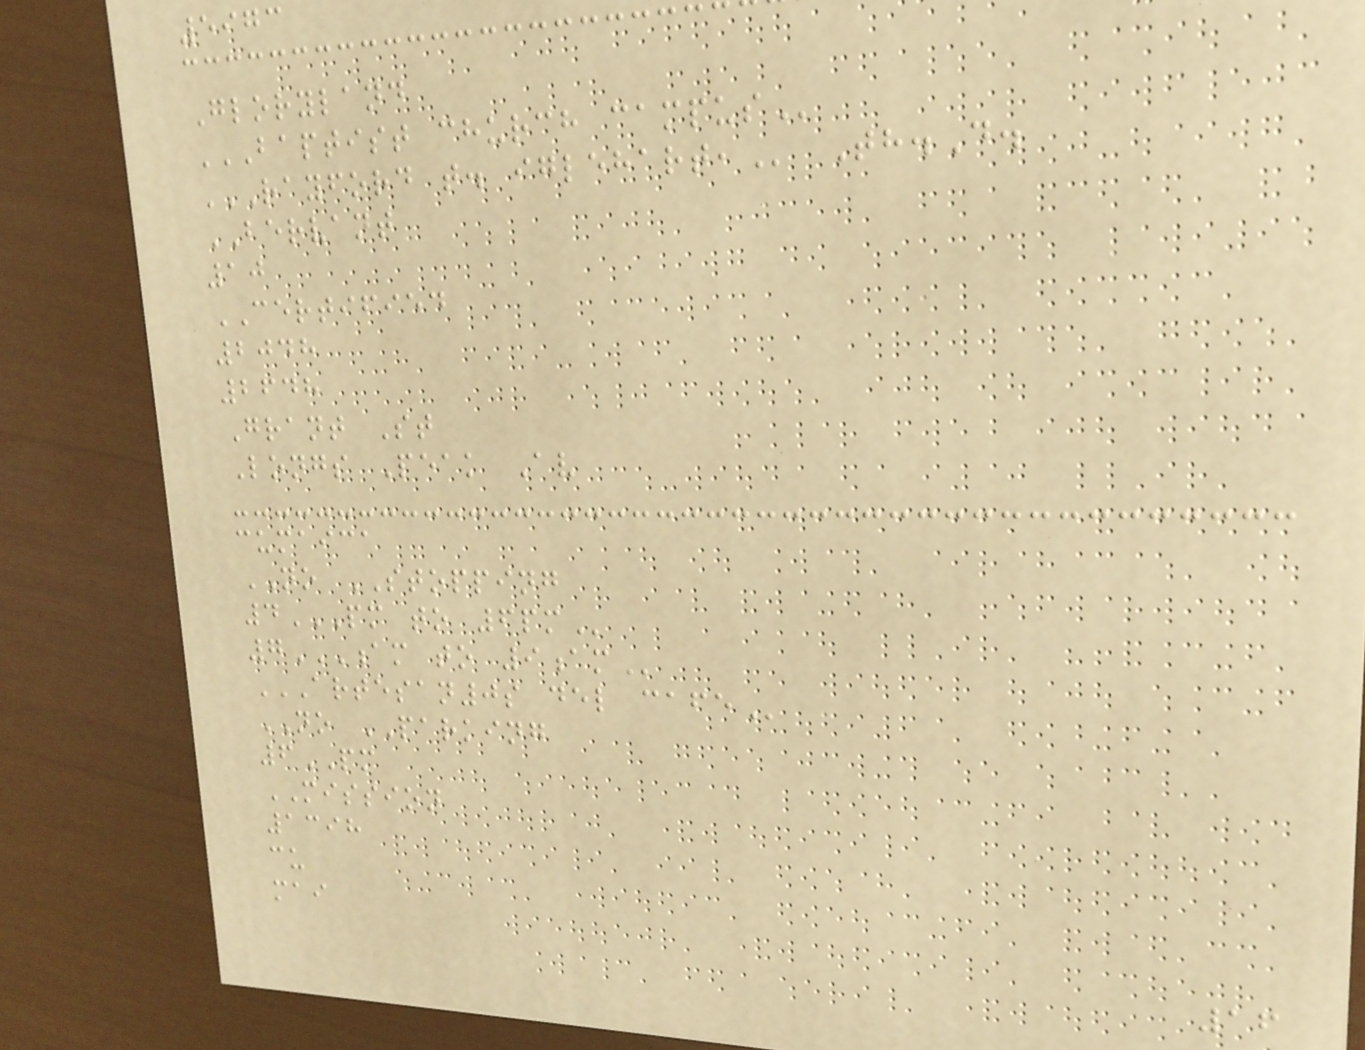5973
Gloryland
BAPTIST CHURCH CAMPUS
RAYFORD T. IGLEHART, Th.D.
BERVANT
10
CERTIFIED
2048
2648
Grant St
Longs Peak Av
cumaica
NO STOPPING
4PM TO 6PM
7AM TO 9AM
ARTESAN0S DEL CAFE
NO PARKING
6PM
MISSION
1398
cu
mai
16
